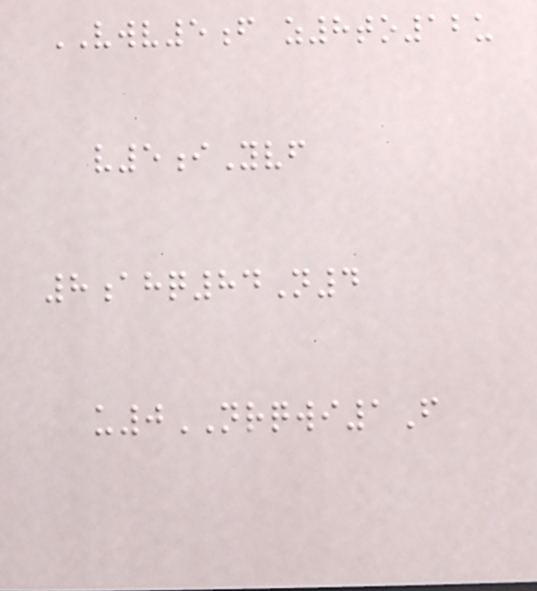VWV5f z8to12u
v5iYvf
8ahq84N4
u0NRQWI1F
